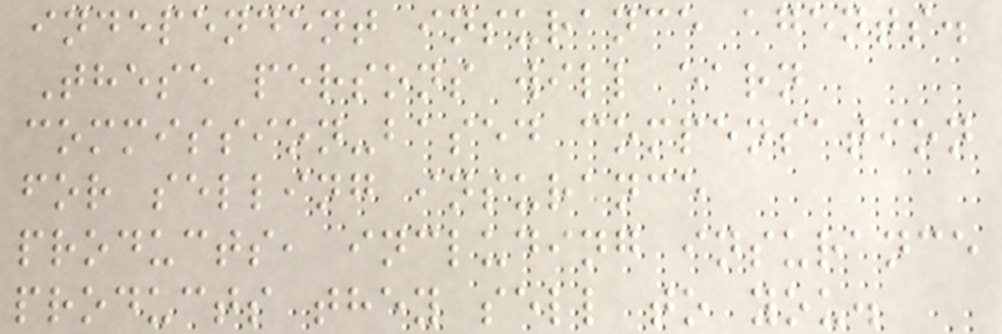independent insurance agents.
These persons will earn
commission-based compensation
for selling insurance
products, including insurance
products they sell to you.
